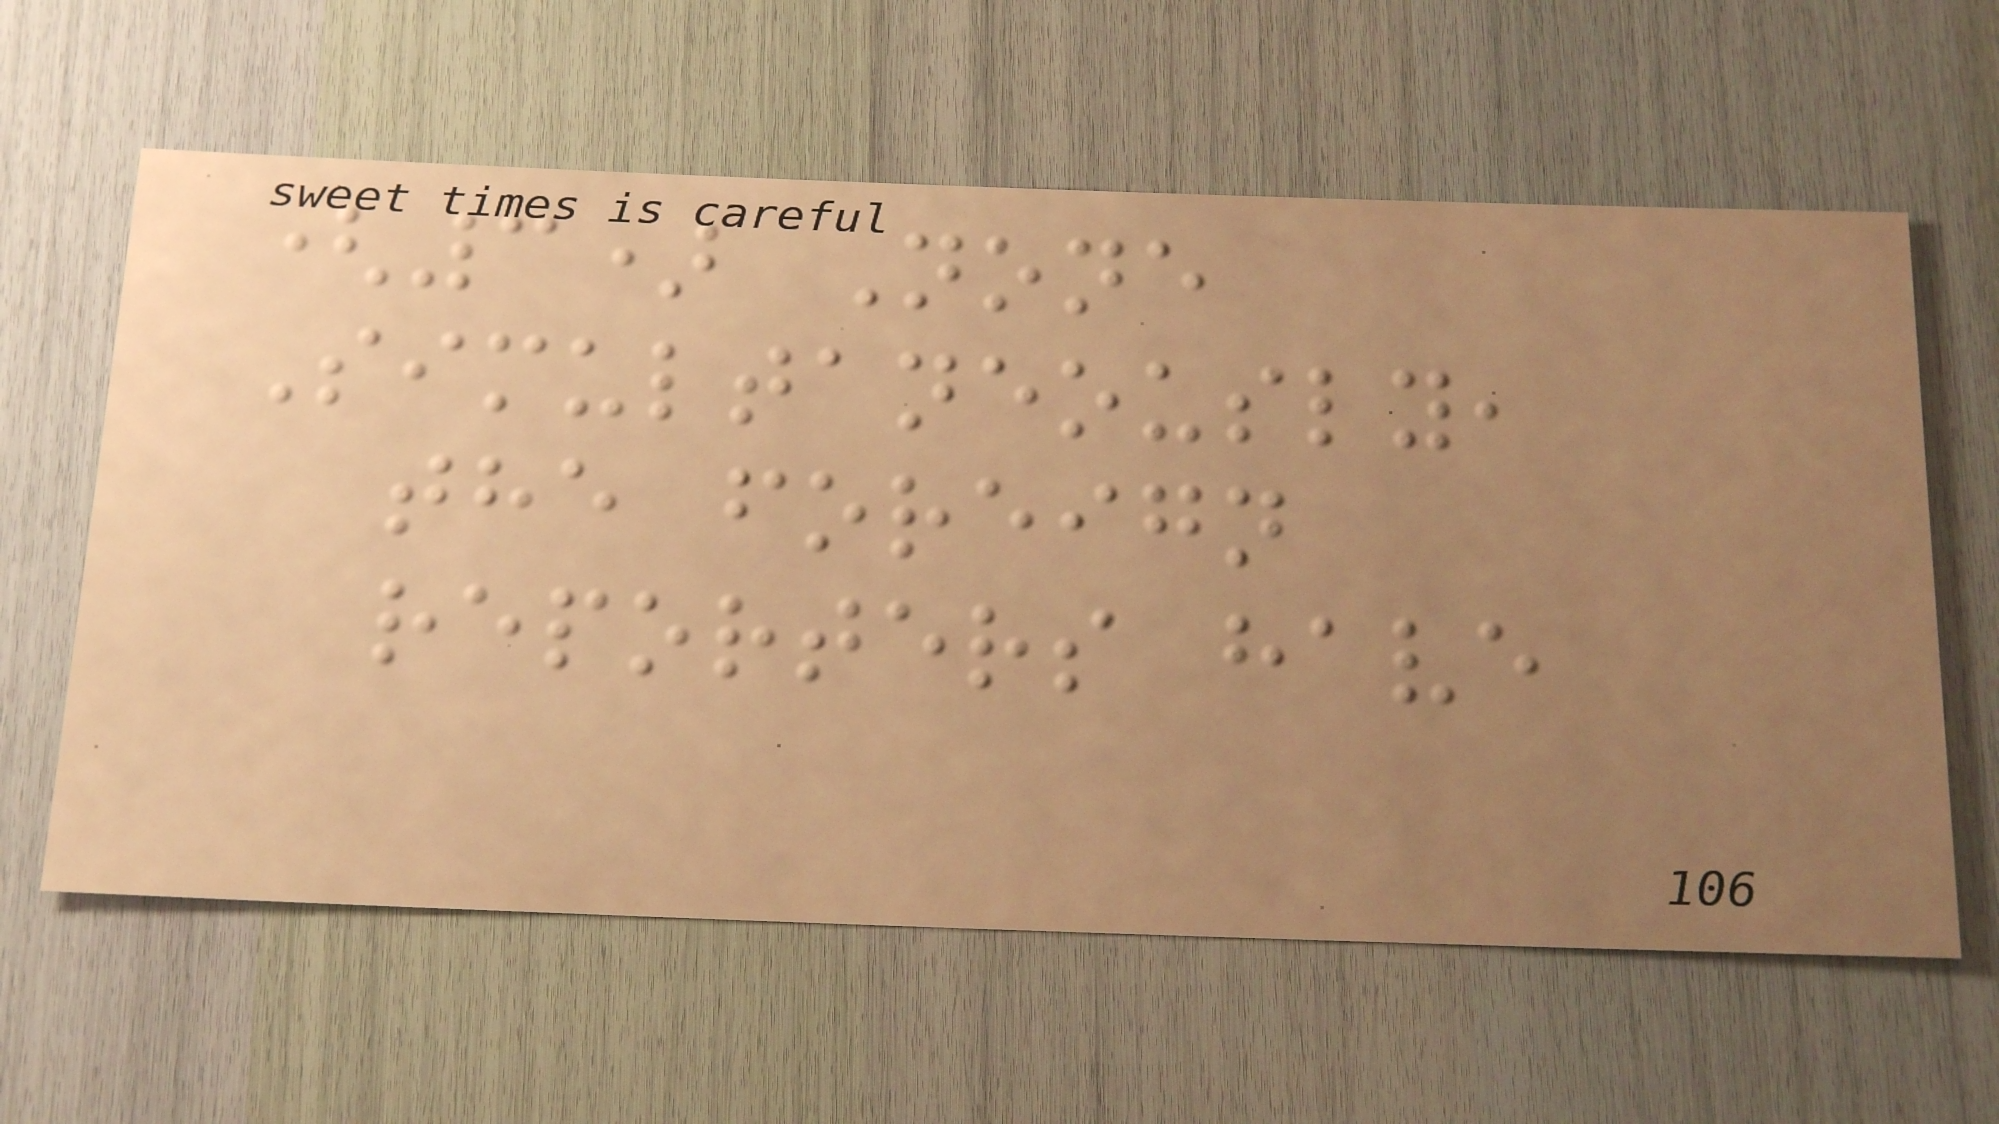(3) None
Simultaneously,
the foreign
reporters have
